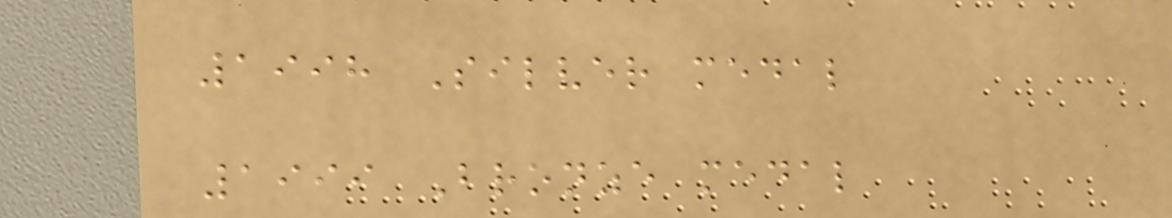1998 Silver medal
1999 Bronze medal
